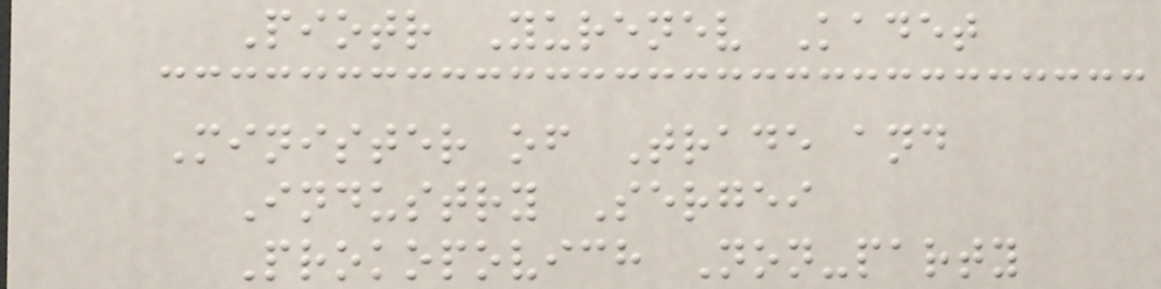Piotr Yurenev Kadet
Minister of Trade and
Industry Sergei
Prokopovich Non-party
